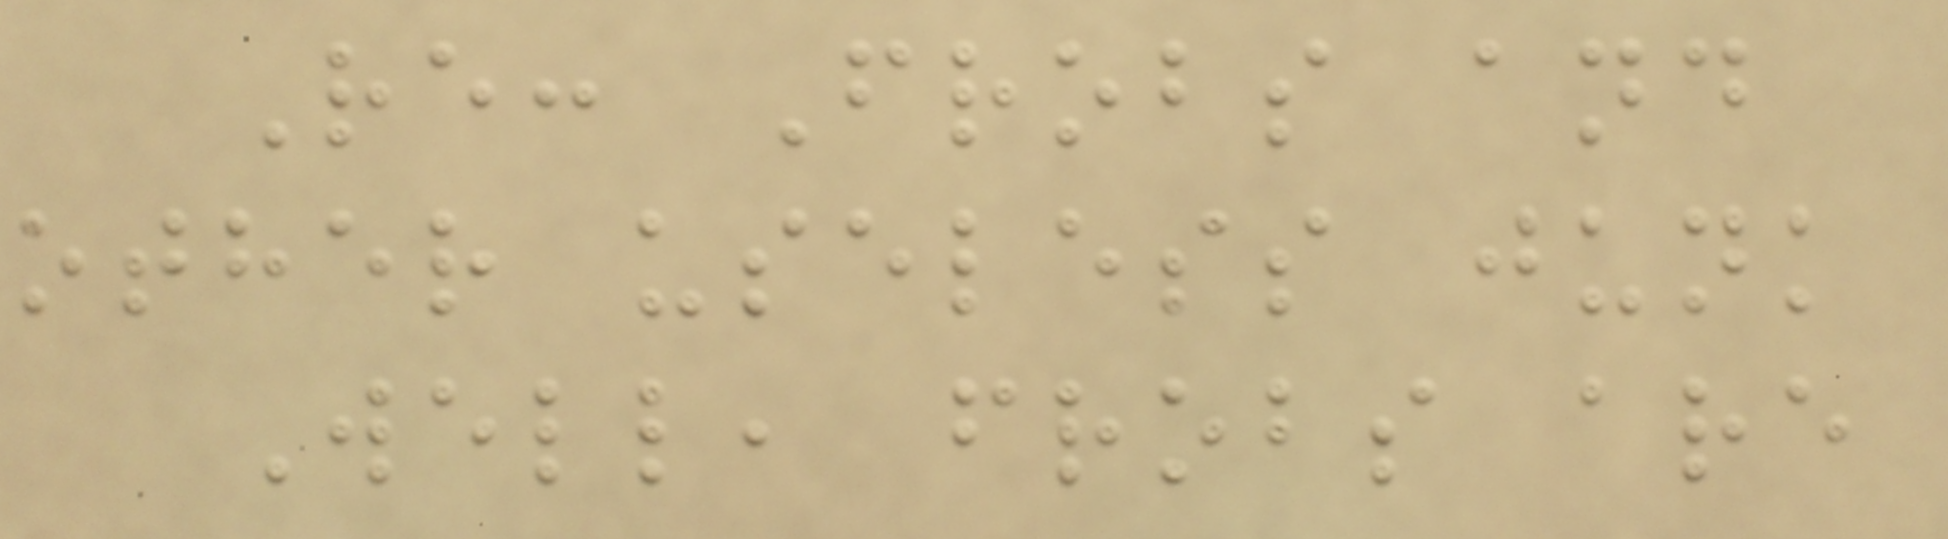Re: Frobs and
other useless junk
Well, frobs are
